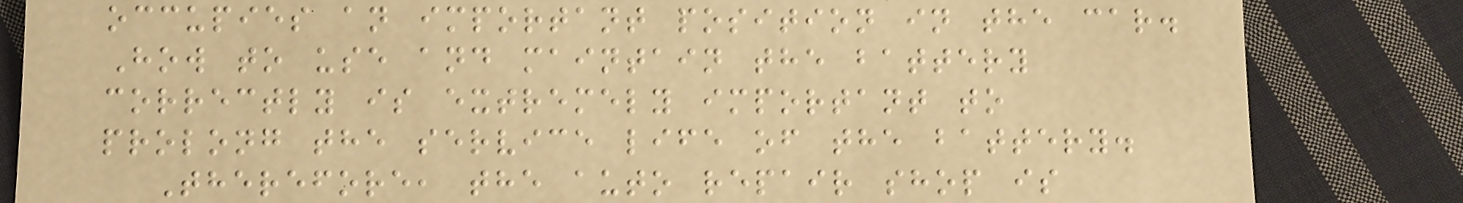occupies an important position in the car.
How to use and maintain the battery
correctly is extremely important to
prolong the service life of the battery.
Therefore, the auto repair shop is
